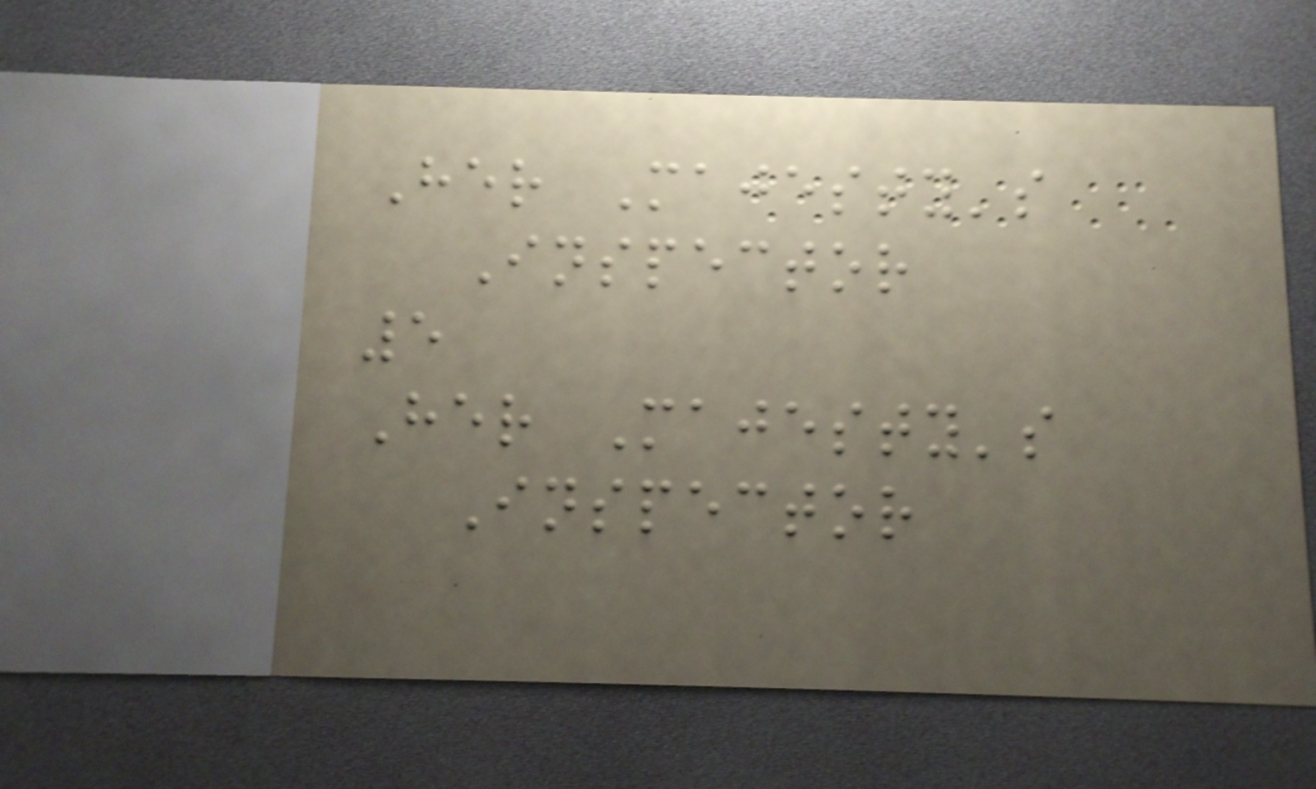Her Majesty's
Inspector
5
Her Majesty's
Inspector
